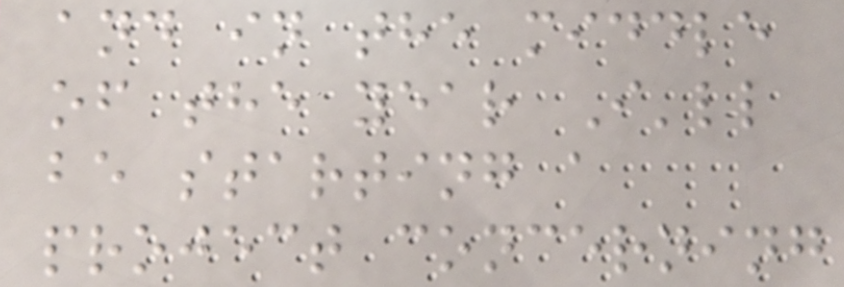and in the middle
of the year I'll
be starting a
project concerning
